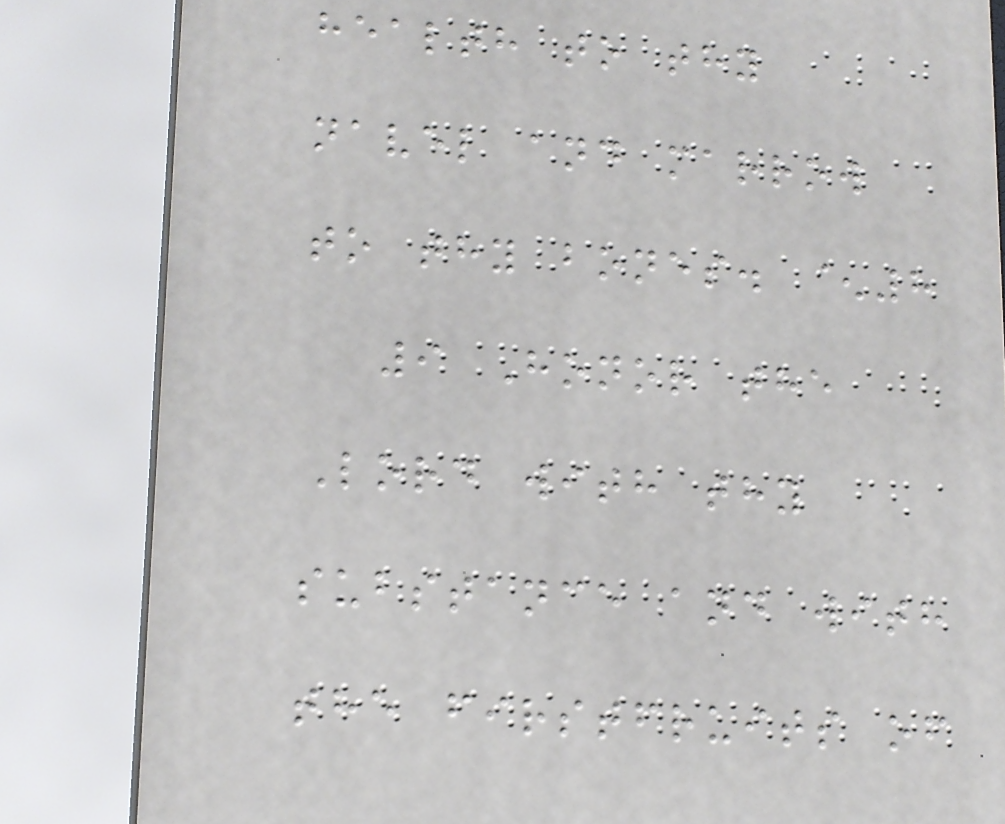health to thy
navel and marrow
to thy bones. ^8
9 Honor the
Lord with thy
substance and with
the firstfruits of
